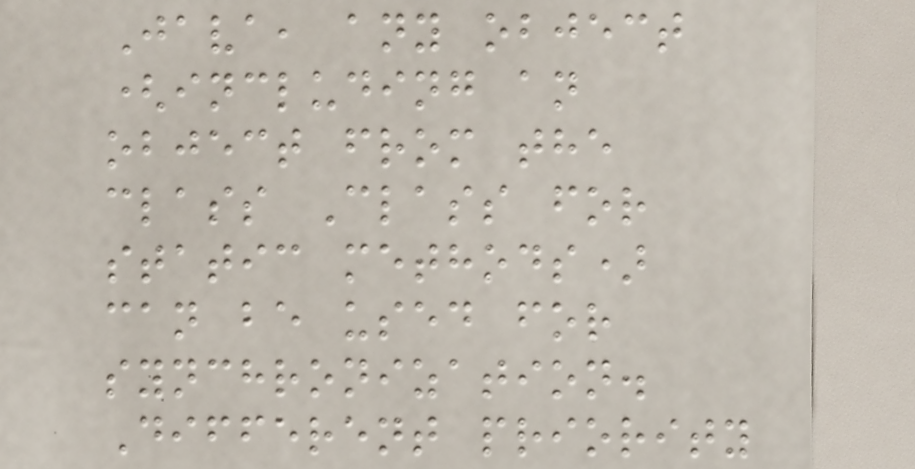Java, any object
(including an
object from the
class Class for
static methods)
can be used for
synchronization.
Different priority
